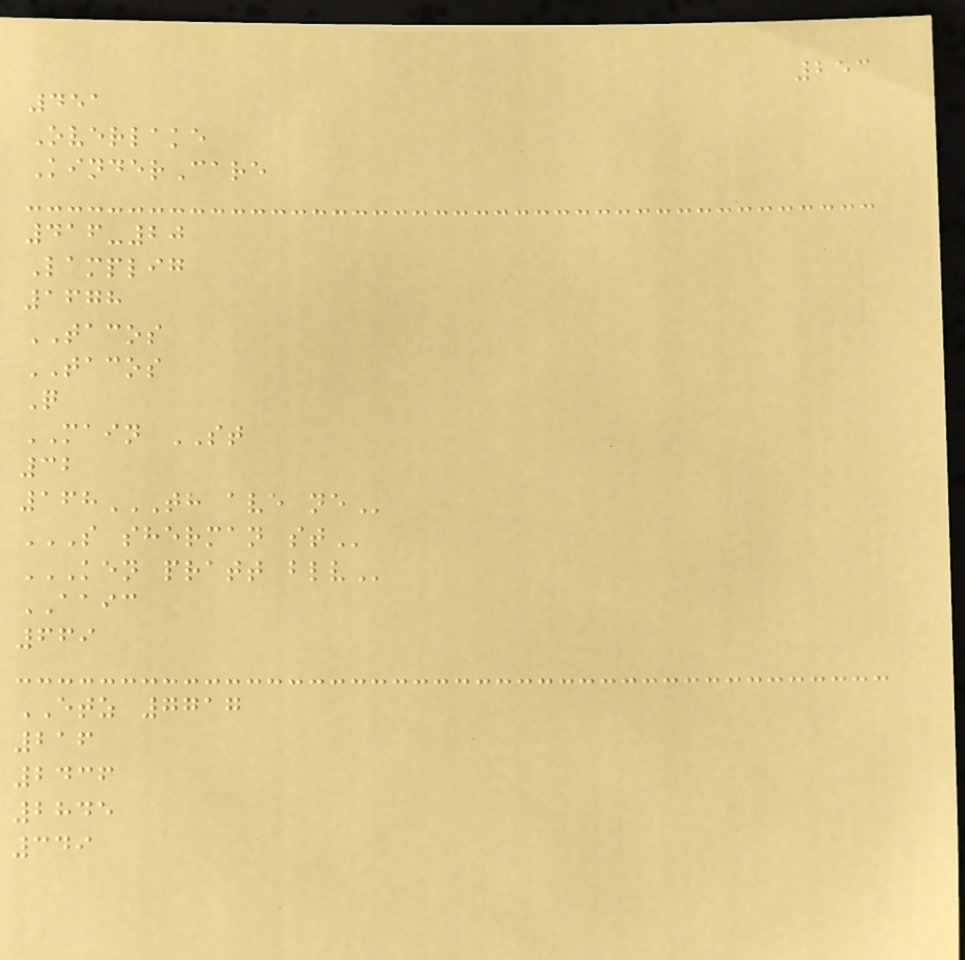253
451
Overlake
KinderCare
416-20
Lamplig
1678
TACOS
TACOS
Q
MAIN ST
32
168TH AVE NE
S SHERMAN ST
KEN PRATT BLV
AAIC
669
ETZ 7717
216
2436
2845
349
